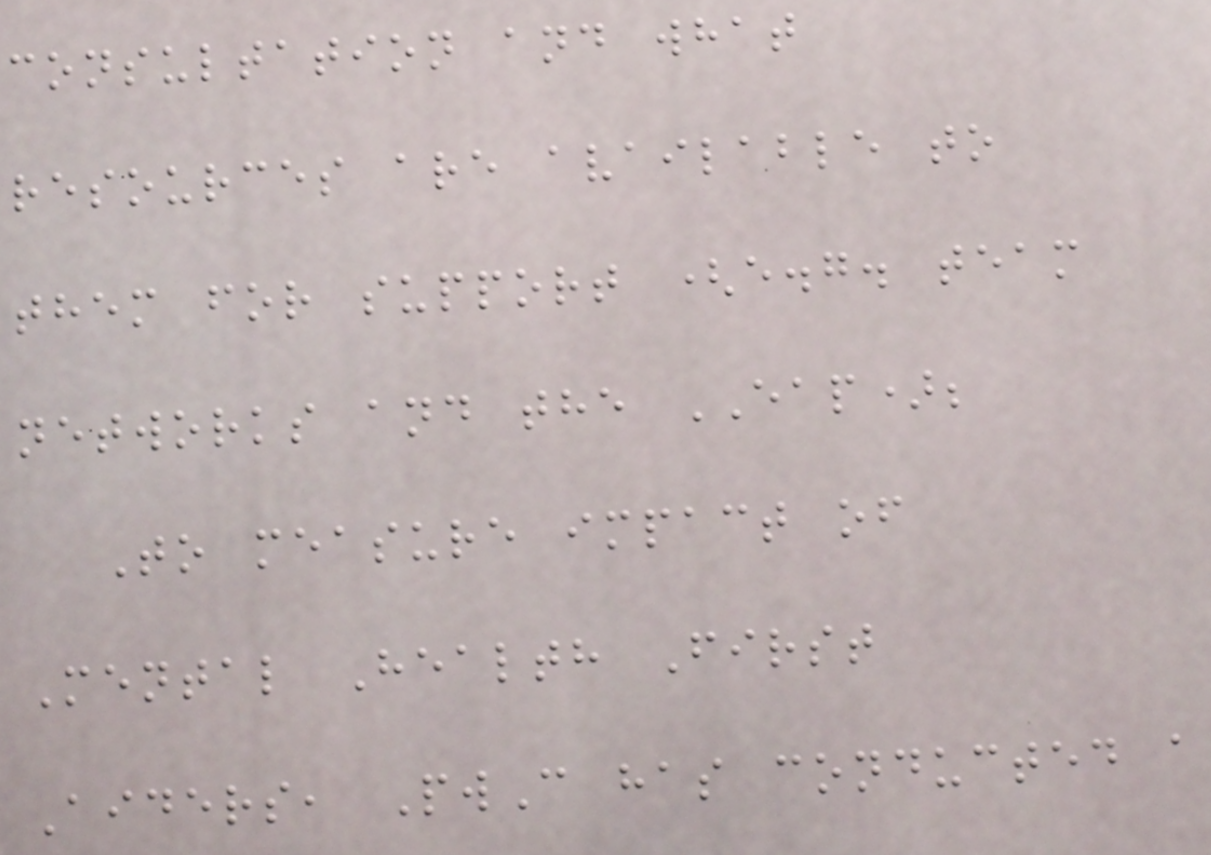consultation and what
resources are available to
them for support (e.g. team
networks and the EAP);
To measure impact of
Mental Health First
Aiders, PwC has conducted a
